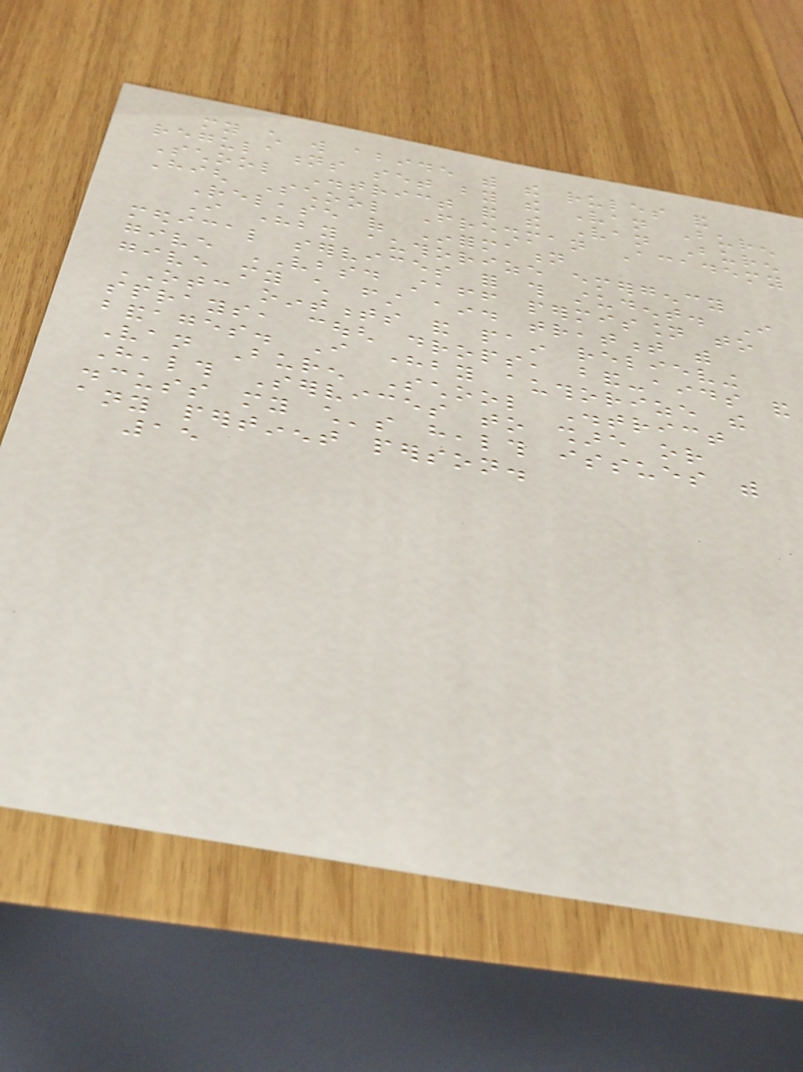my child will abide with the rules and
regulations set by the Van Buren
School District and the Van Buren
High School Freshman Academy
Release of Information
I hereby authorize emergency
medical services for this student. I
give VBSD staff permission to
give my child first aid treatment with
OTC ointments and pain relieving
sprays, cough drops, band-aids and
bandages. I hereby authorize the
Van Buren School District
Health Services to share or
discuss my child's health issues with
any pertinent person.
15
